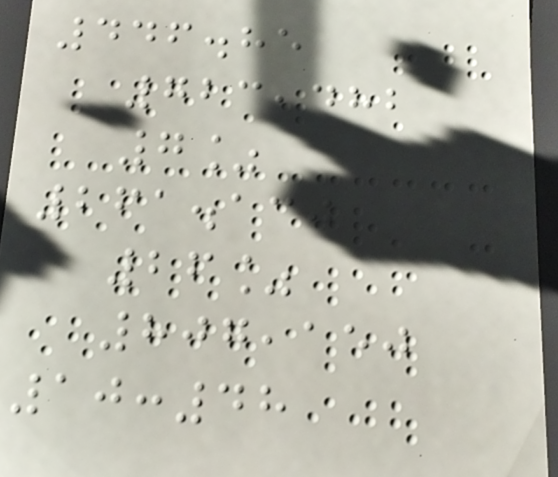446.85
723,482
7%
261.130
26%
807,150
10:48
